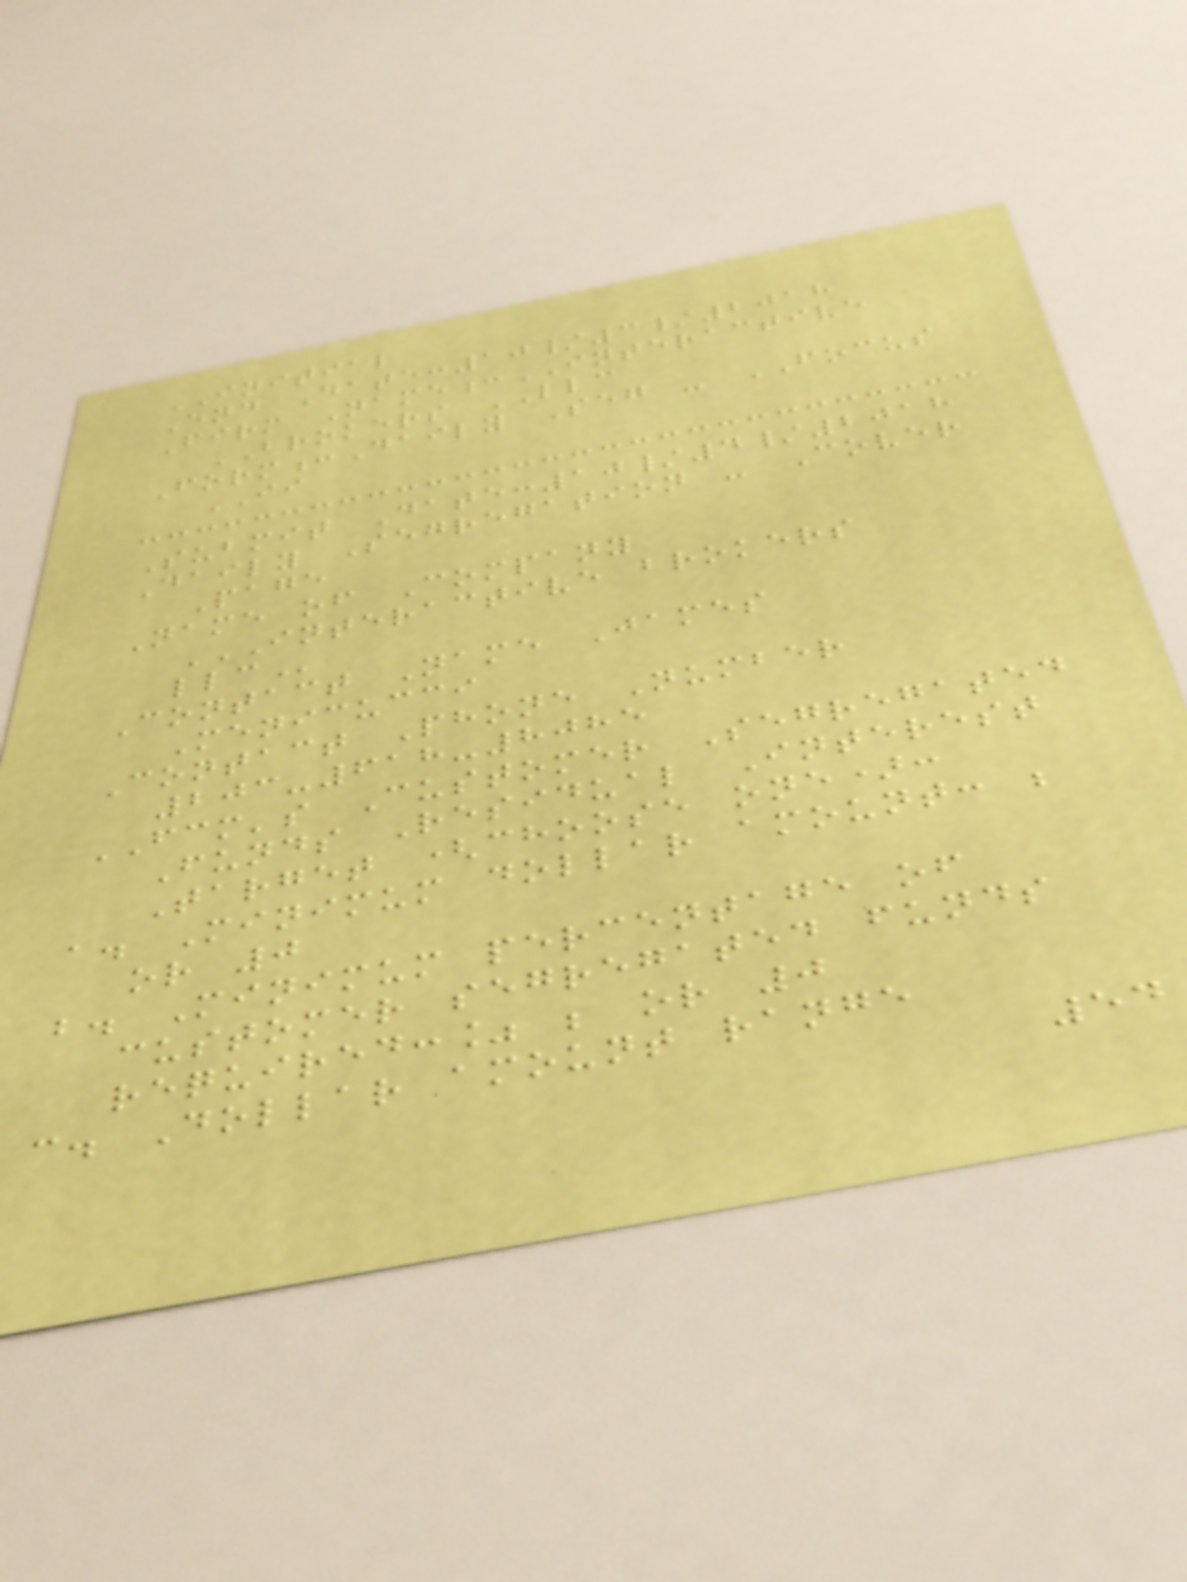INITIAL
End Date:10/3/2018
Firm Name:INTERACTIVE
BROKERS LLC
Form:Daily Seg - FOCUS
II
Submit Date:10/4/2018
Daily Segregation - Cover
Page
Name of Company
INTERACTIVE BROKERS
LLC
Contact Name James
Menicucci
Contact Phone Number
203-618-8085
FCM's Customer Segregated
Funds Residual Interest
Target (choose one):
a. Minimum dollar amount: ;
or 0
b. Minimum percentage of
customer segregated funds
required:% ; or 0
c. Dollar amount range
54
